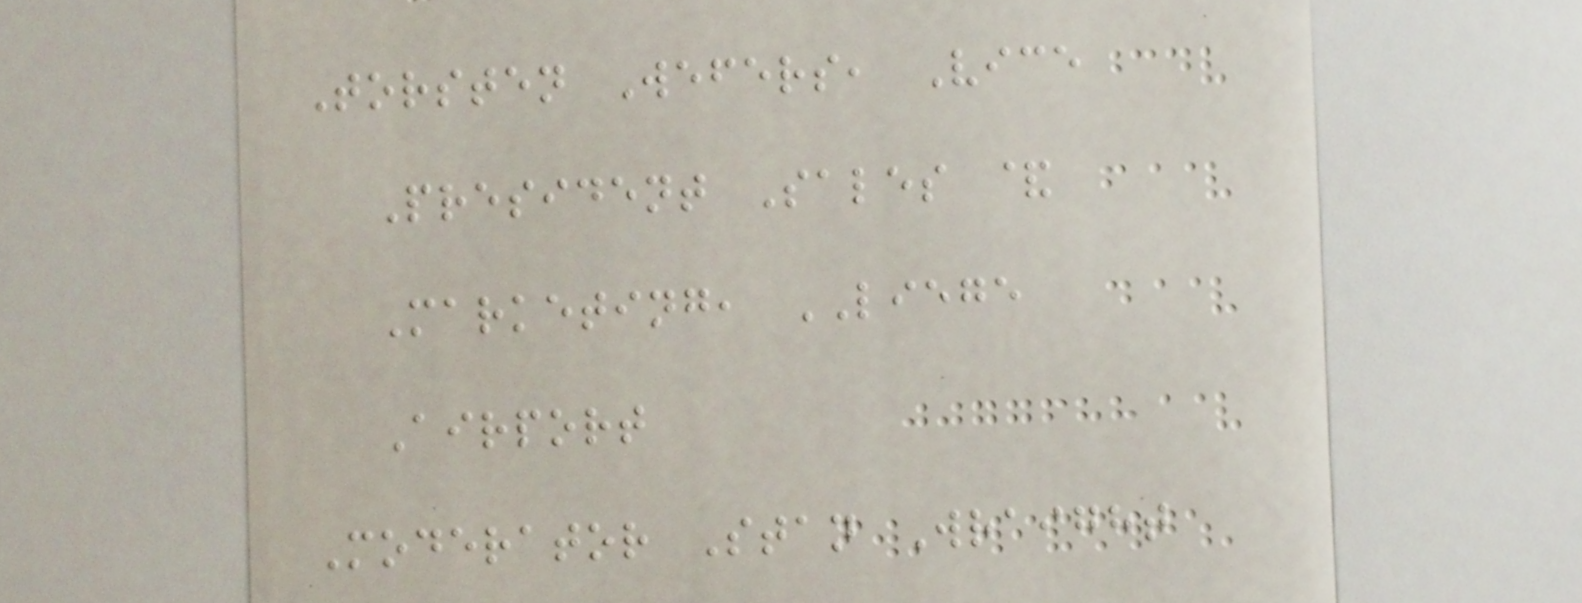Torsten Wefers, Vice
President Sales &
Marketing, LIEGE
Airport
Moderator Stan Wraight
